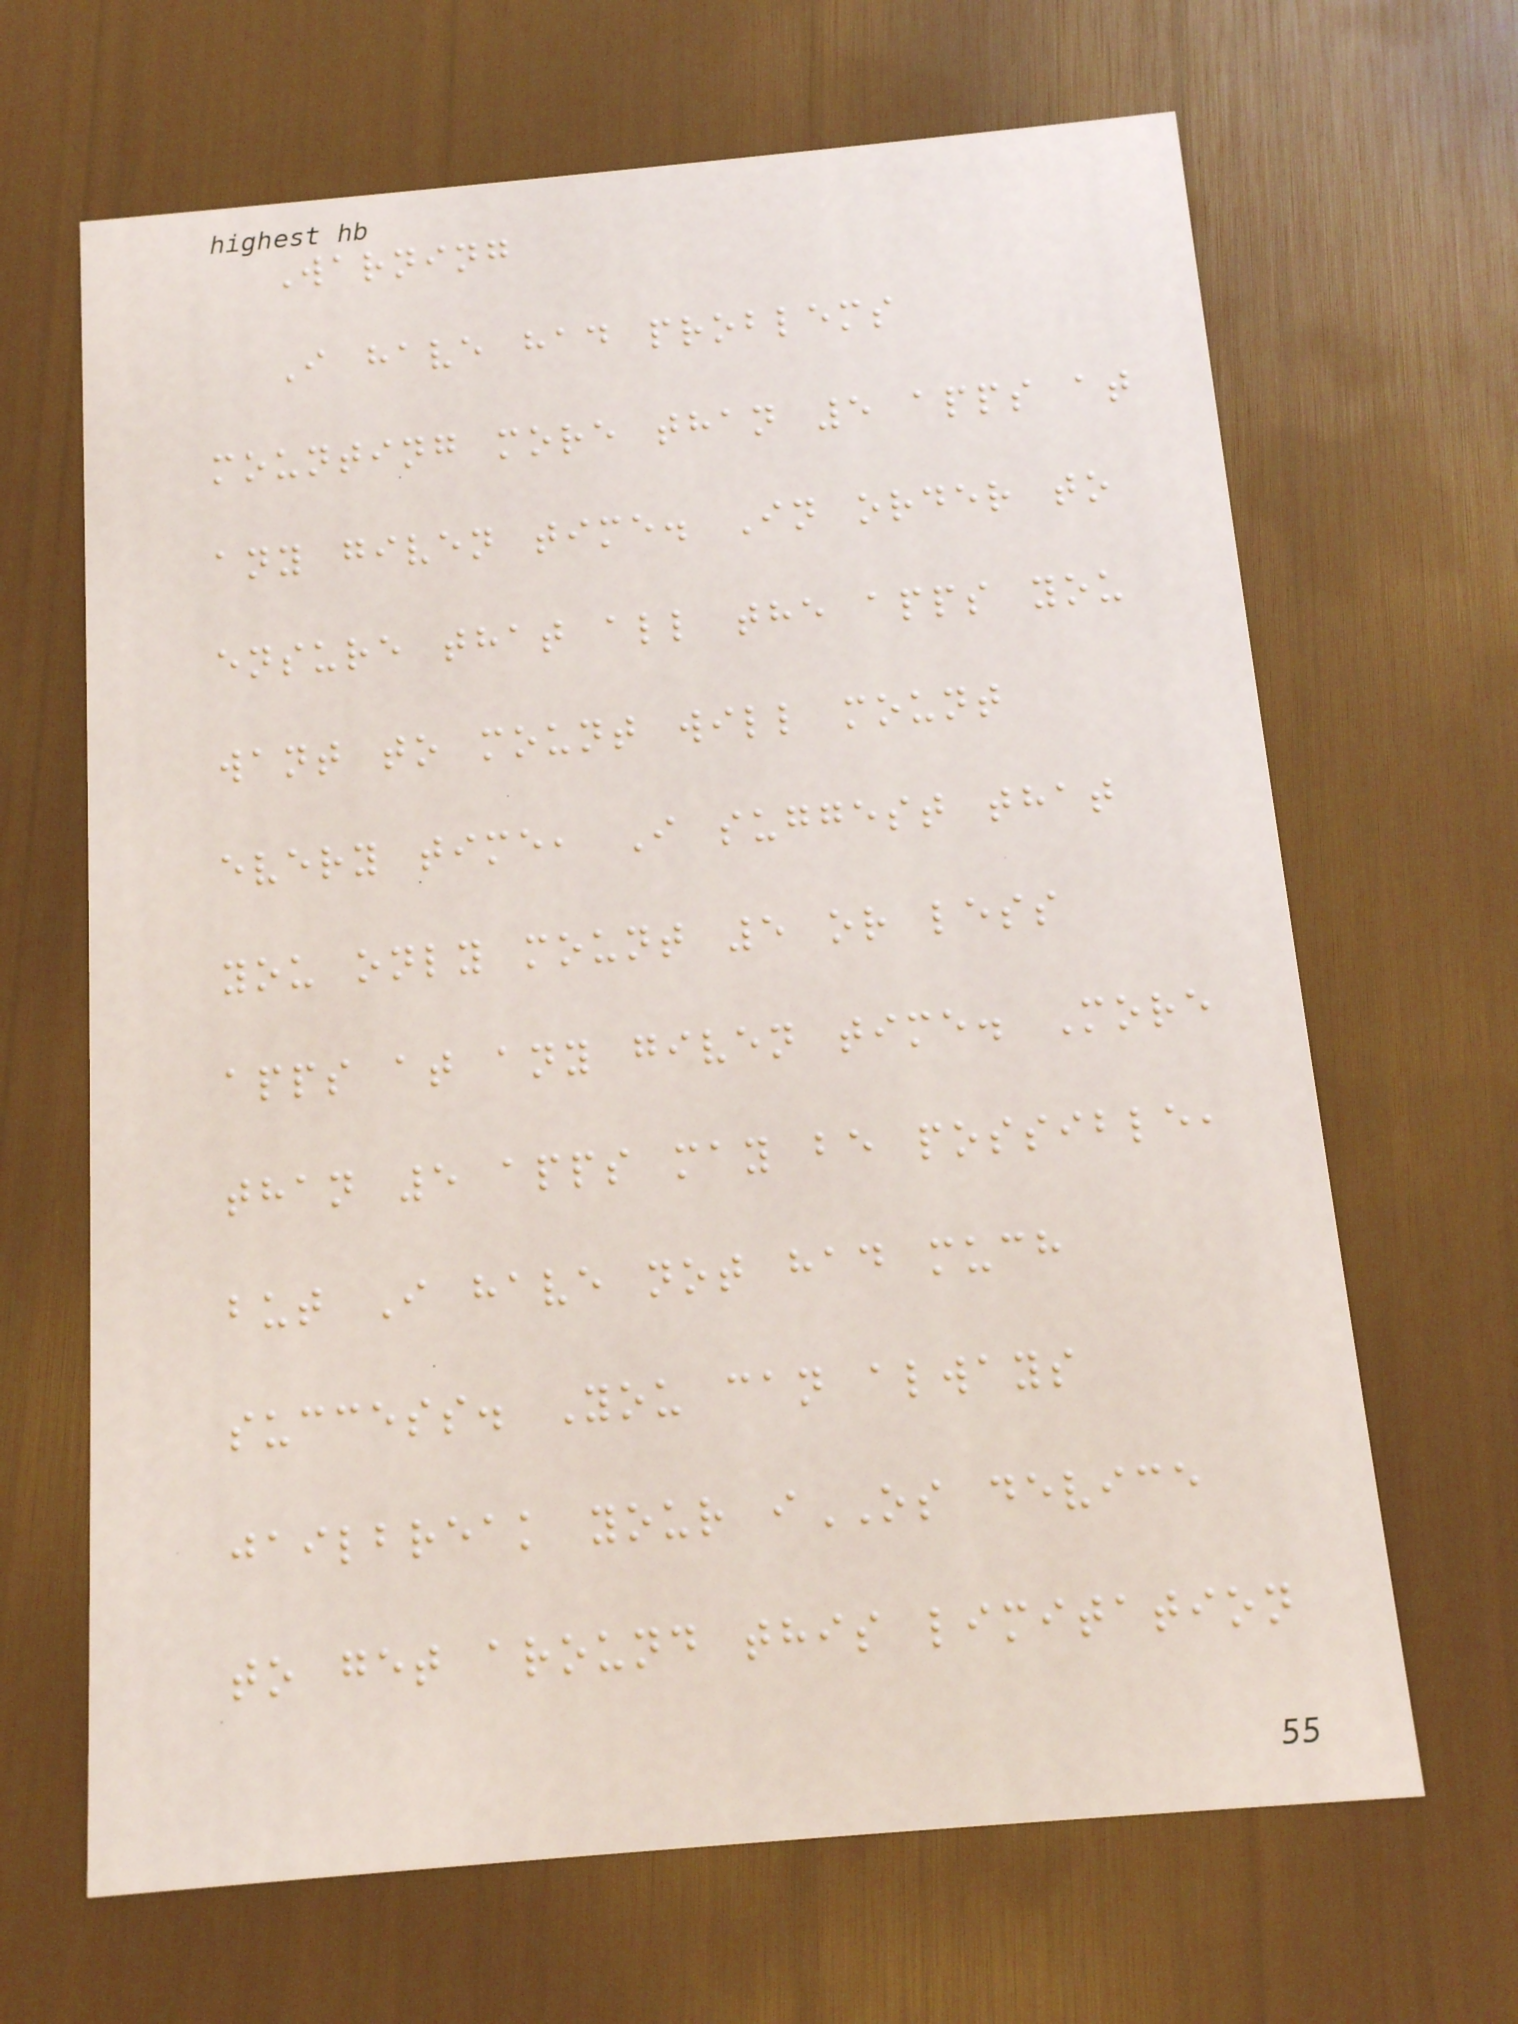Warning
I have had problems
mounting more than 5 apps at
any given time. In order to
ensure that all the apps you
want to mount will mount
every time, I suggest that
you only mount 5 or less
apps at any given time. More
than 5 apps may be possible,
but I have not had much
success. You can always
jailbreak your iOS device
to get around this limitation
